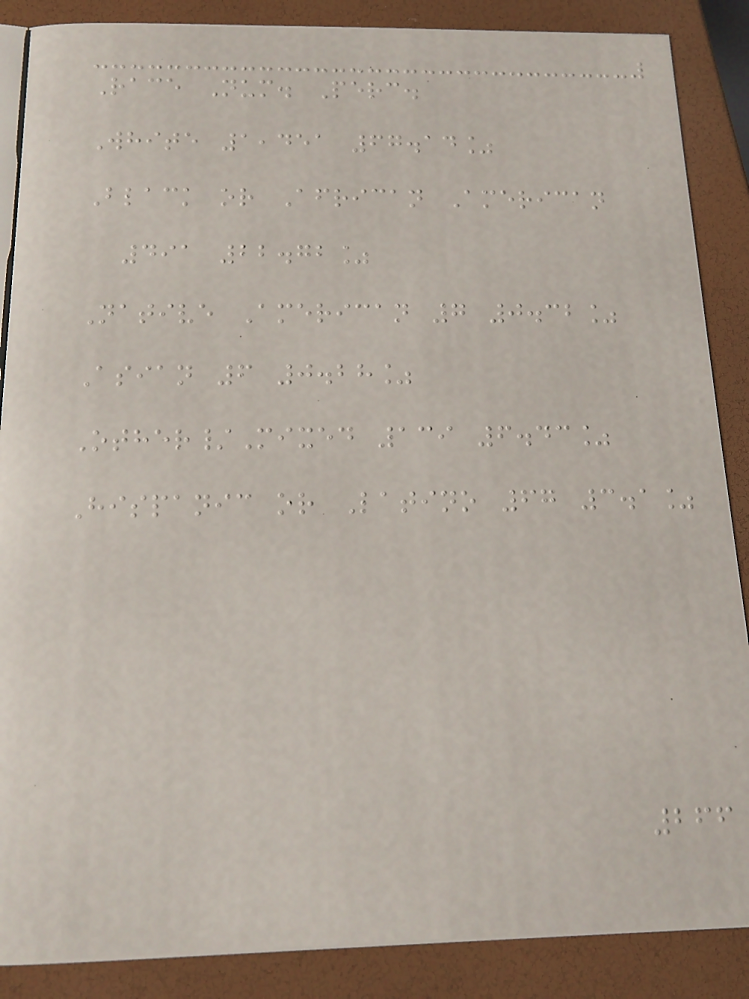Race Num. Perc.
White 1,451 67.14%
Black or African American
491 22.72%
Native American 7 0.32%
Asian 6 0.28%
Other/Mixed 139 6.43%
Hispanic or Latino 67 3.1%
266
